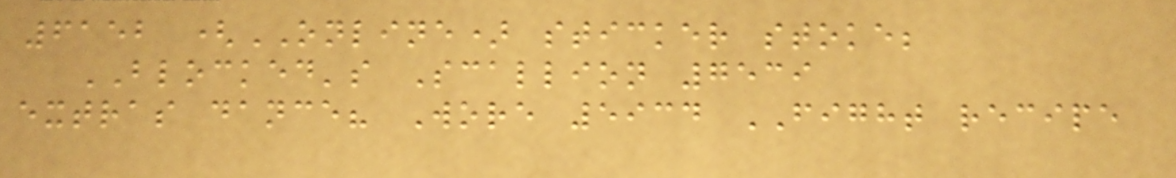6152 (ONLINE) sticker stoke;
BLOCKED's Scallion 7539
extras dance? Wore 5934 FIGHT recipe
